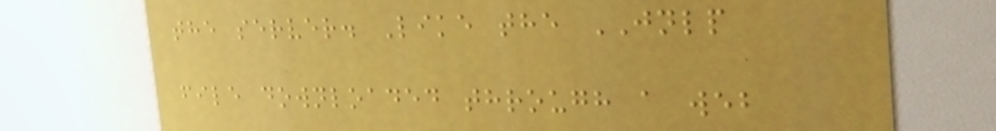the server. Like the JNLP
file downloaded through a web
